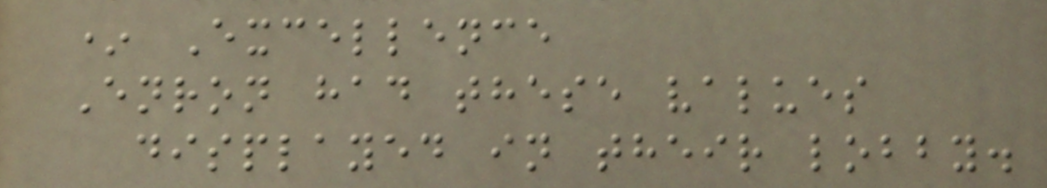* Excellence
Enron had these values
displayed in their lobby.
